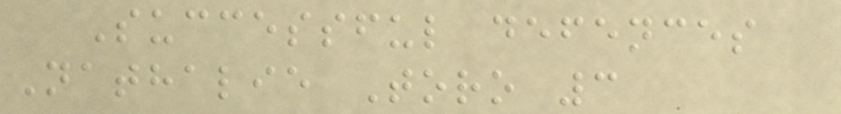Successful defences
Nathalie Toro 3
